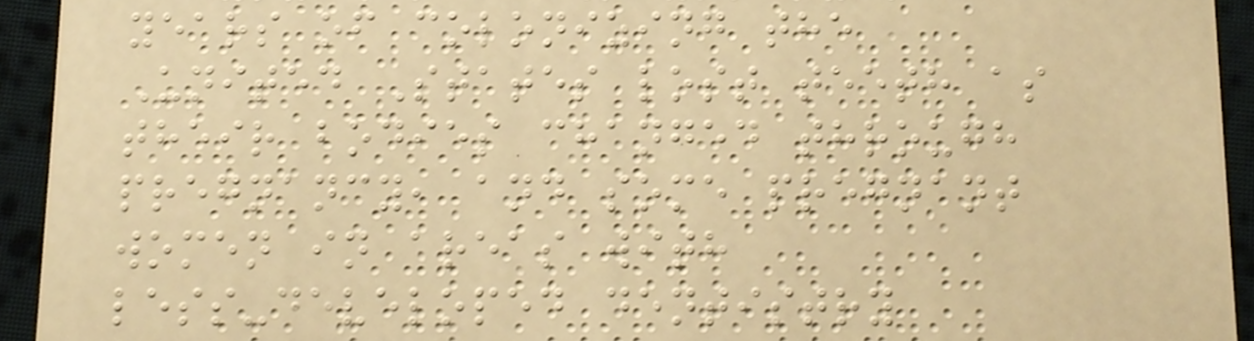years of colonizing the
United States lost teeth as
their bodies changed through
pregnancy, and some pregnant
women in areas with
less-developed dentistry
